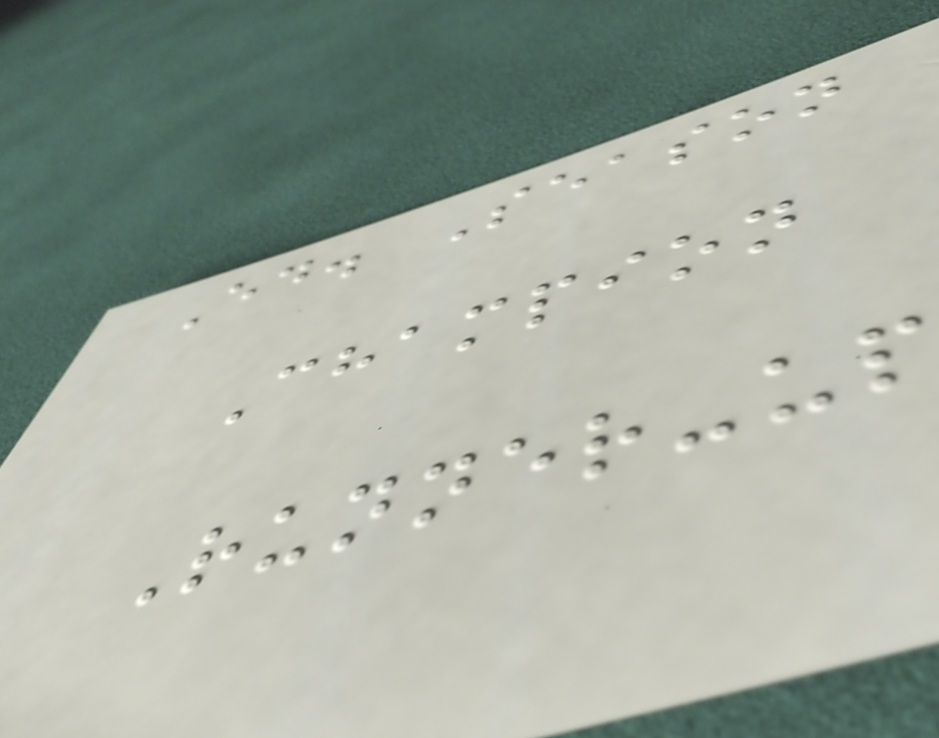Ed. Season
Champion
Runner-up
